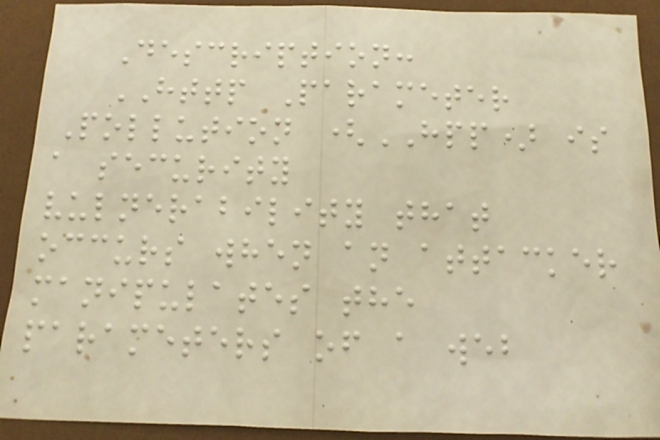Description:
HTTP Parameter
Pollution (HPP) is
a security
vulnerability that
occurs when an attacker
manipulates the
parameters of a web
